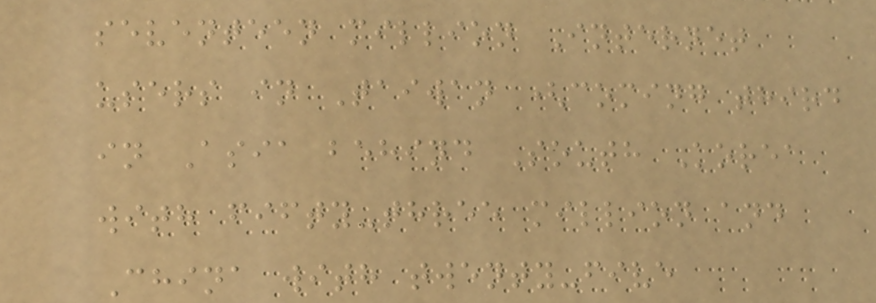seventeen million Internet
users in Taiwan (coming third
in Asia behind South Korea
with fifty-three million and
China with twenty-five
